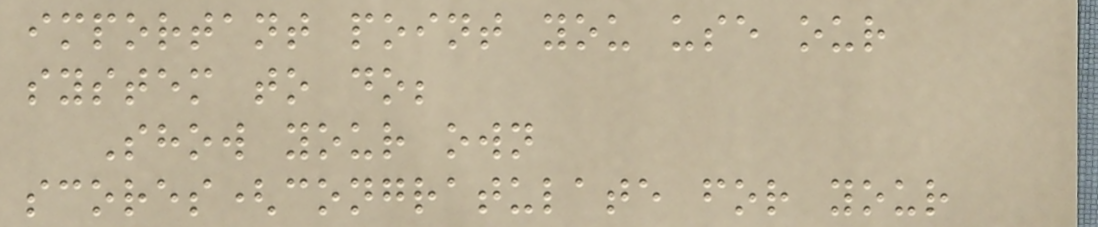important point you use our
system to do;
Show your own
scores(congratulate for your
